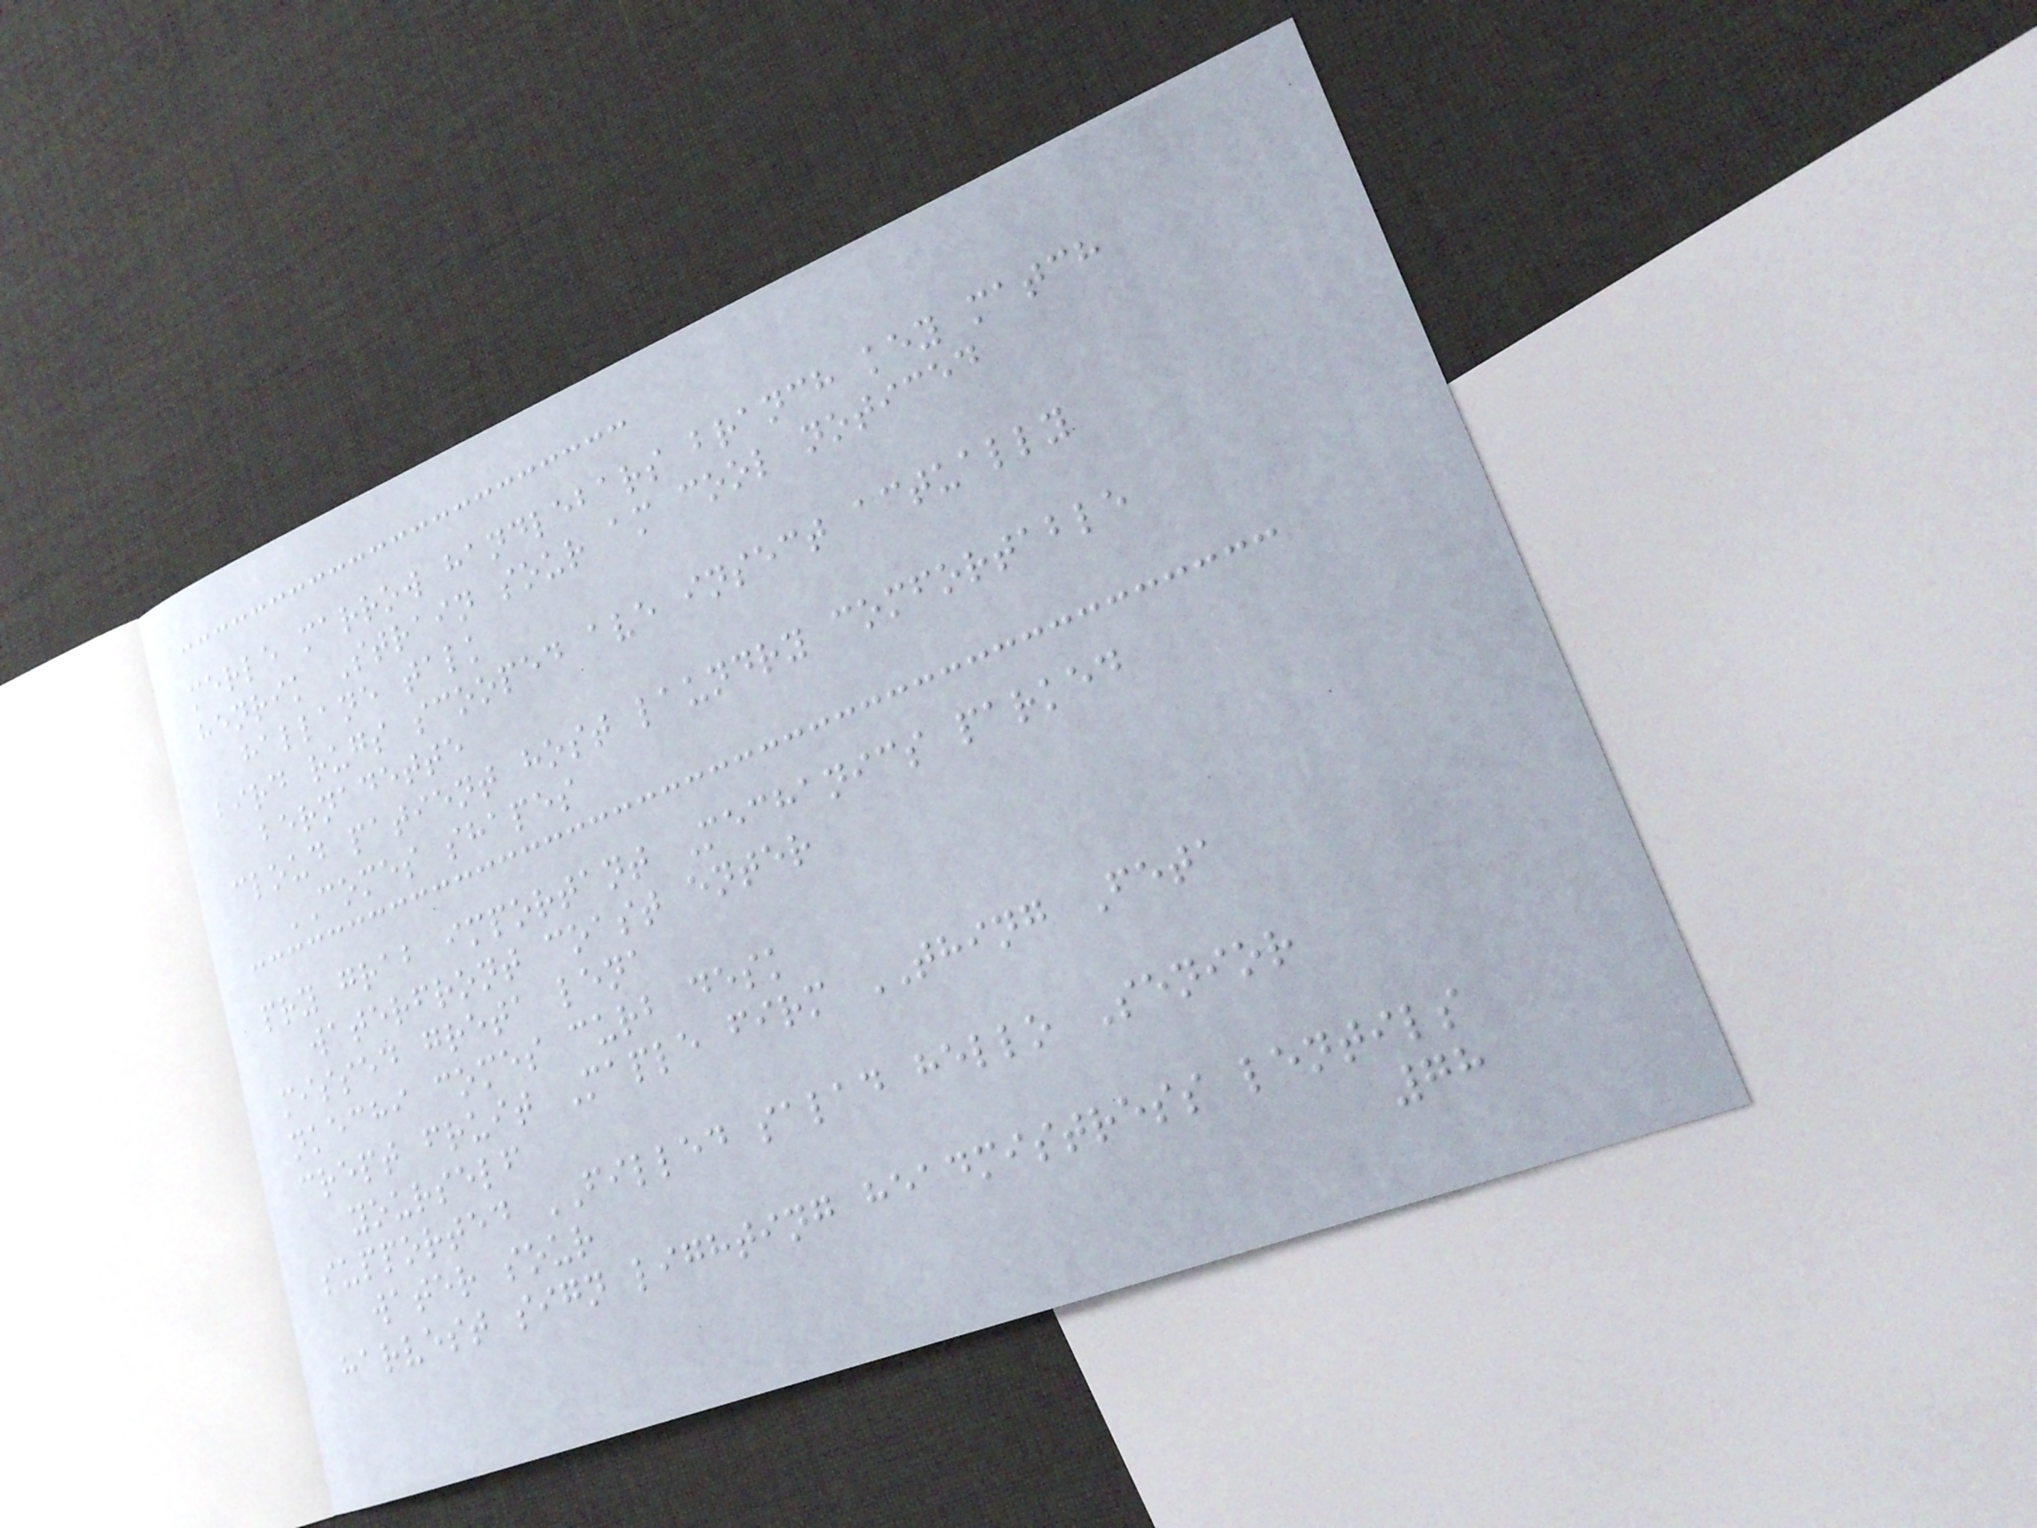merle marrow handlebars branch key match
henrik Strain sour am cool noticed
hallane talk
bird rugs scooped ave insect actually
bernadette
cloud patient host laundry comfortable
COMES shapes
pry grab important Mechanics parked
waterfront coast enter
missed greta lena
nkechi comes curb desk
crept fruit Maple firm THING Feta
yourself
supported FILLED salad hello Senior
water sour
harvest sign lighting headmistress lentils
78
